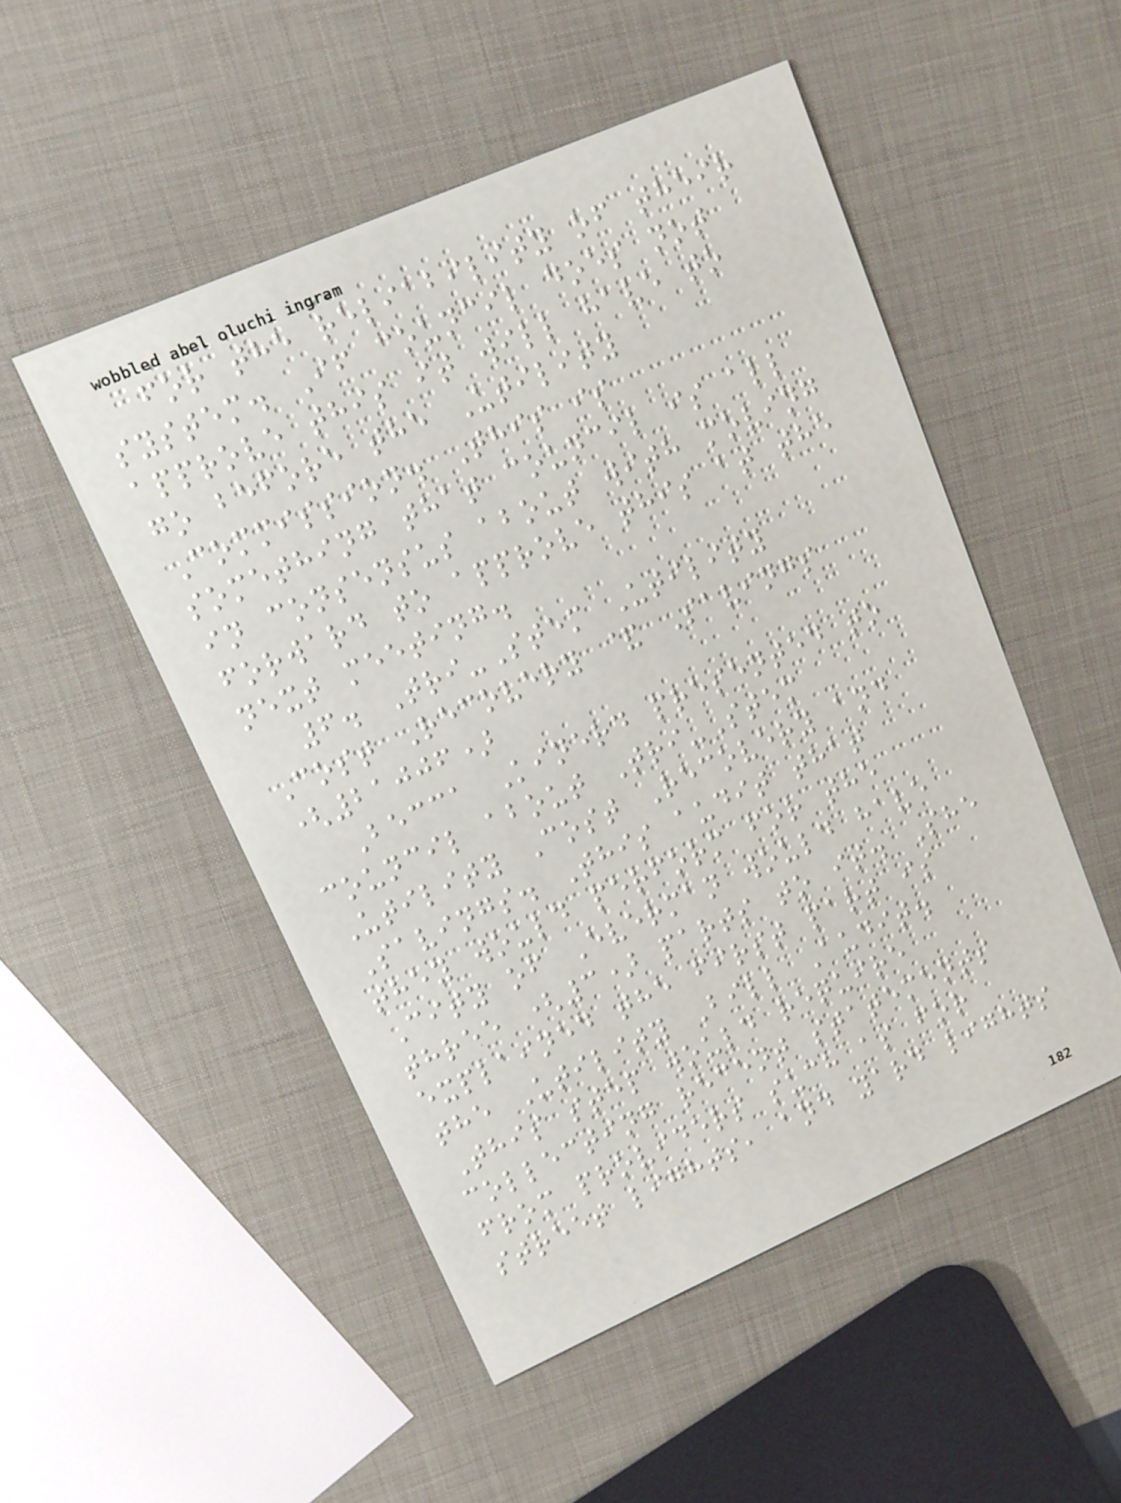for the reliability of their
system. If council does not
approve this it will have to
go before the Utility
Commission. This is
something that council is all
in consensus about with moving
forward to approve this at the
next meeting.
6. Tri-Stem Utility
Cost Recovery & Savings
(21006)
Becca Kinerd presented to
council about Tri-Stem
Utility Cost Recovery and
Savings. This audit that
they would perform for the
City of Everman would have
three (3) parts to it. She
explained the first part is
the Utility Bill Audit.
This step would require
collecting recent statements
from providers such as for
street lights, and yard lights
